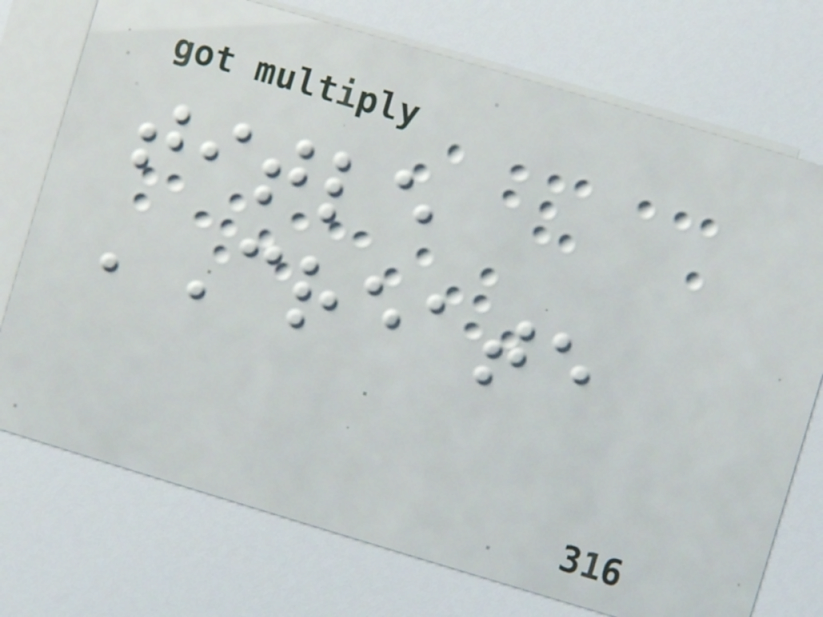title
'Create
